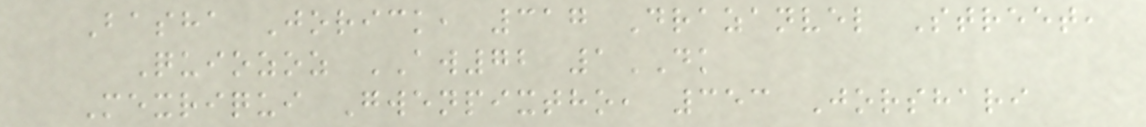Basha Jorick, 317 Drazanvel Street,
Quiozoz AW72 1DK
Mexriqui Gwenpixtho, 353 Jorshari
